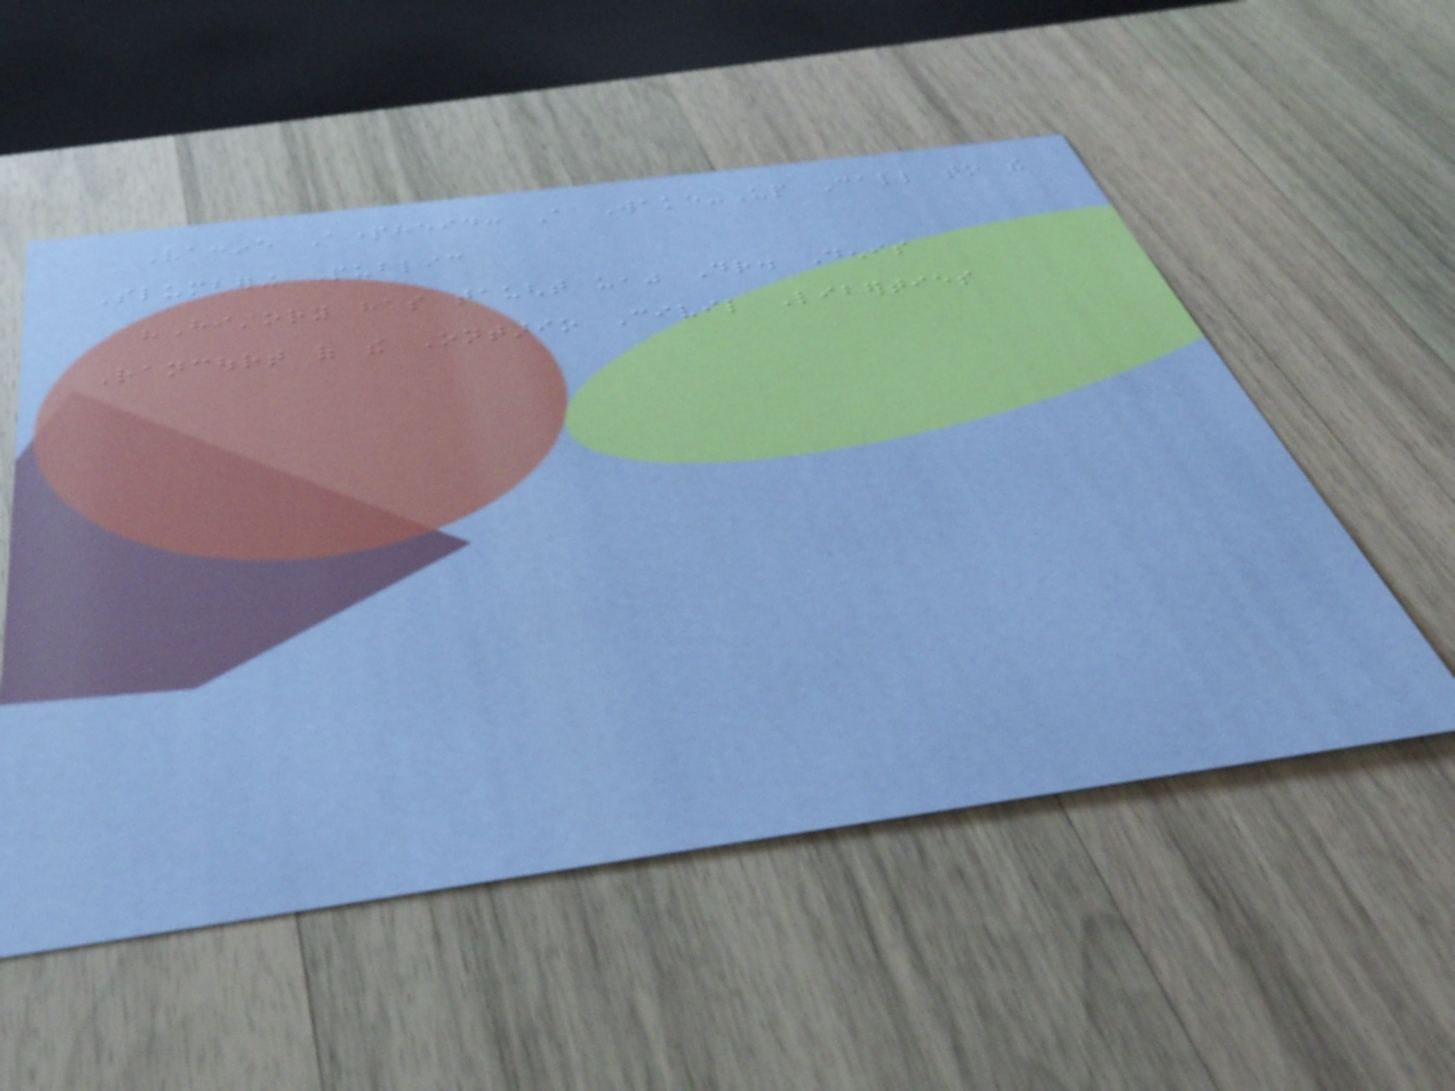Vaccine Apartheid: A Wake-Up Call to the
Slumbering Public
"History has taught us," Dr. Denis
Rancourt of the Ontario Civil Liberties
